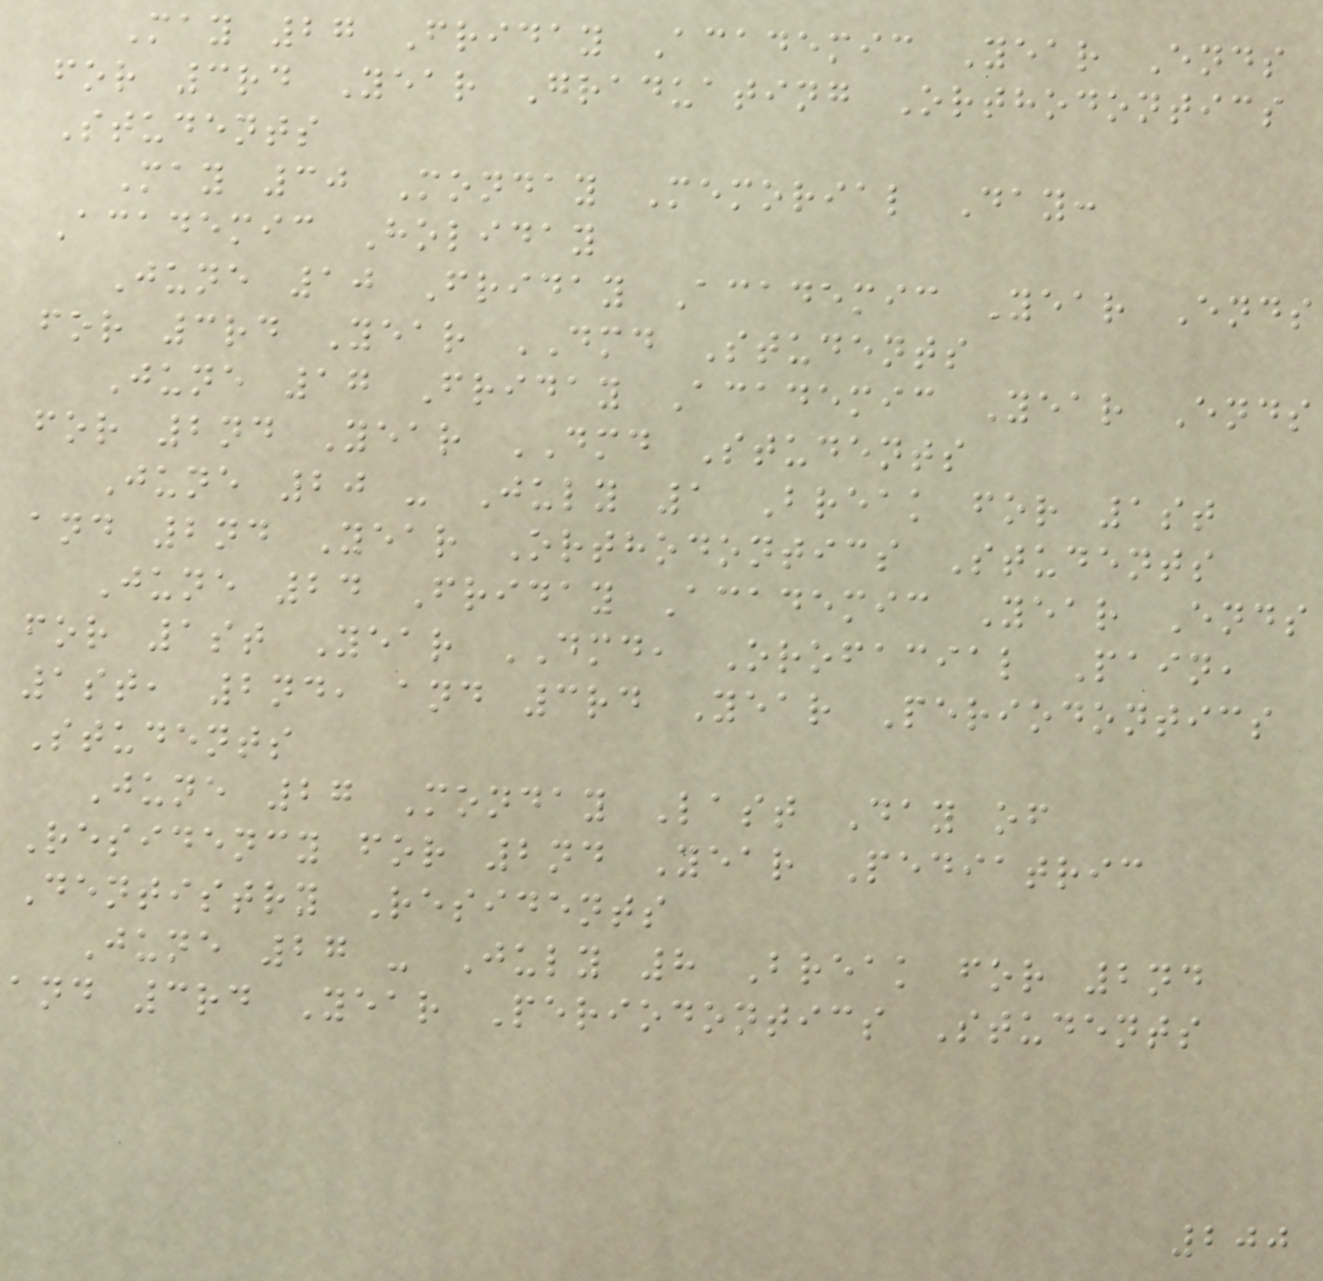May 27 Friday Academic Year Ends
for 3rd Year Graduating Orthodontics
Students
May 30 Monday Memorial Day:
Academic Holiday
June 10 Friday Academic Year Ends
for 3rd Year DMD Students
June 17 Friday Academic Year Ends
for 2nd Year DMD Students
June 20 - July 1 Break for 1st
and 2nd Year Orthodontics Students
June 24 Friday Academic Year Ends
for 1st Year DMD, Orofacial Pain,
1st, 2nd, and 3rd Year Periodontics
Students
June 27 Monday Last Day of
Residency for 2nd Year Pediatric
Dentistry Residents
June 27 - July 8 Break for 2nd
and 3rd Year Periodontics Students
200
